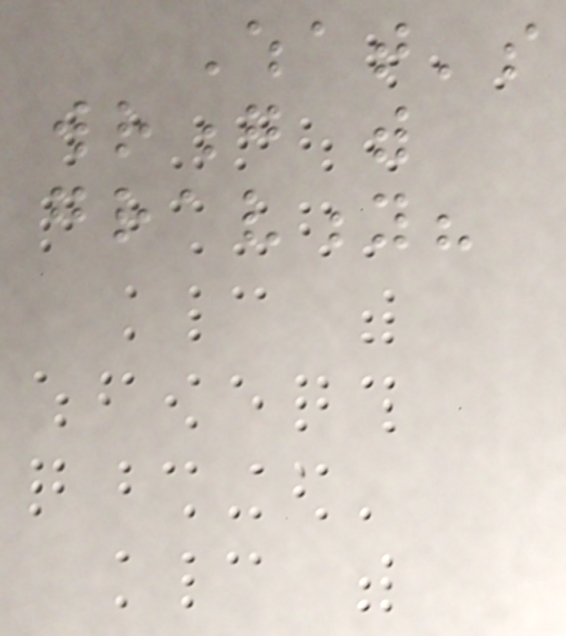What's
wrong with
gravity?
